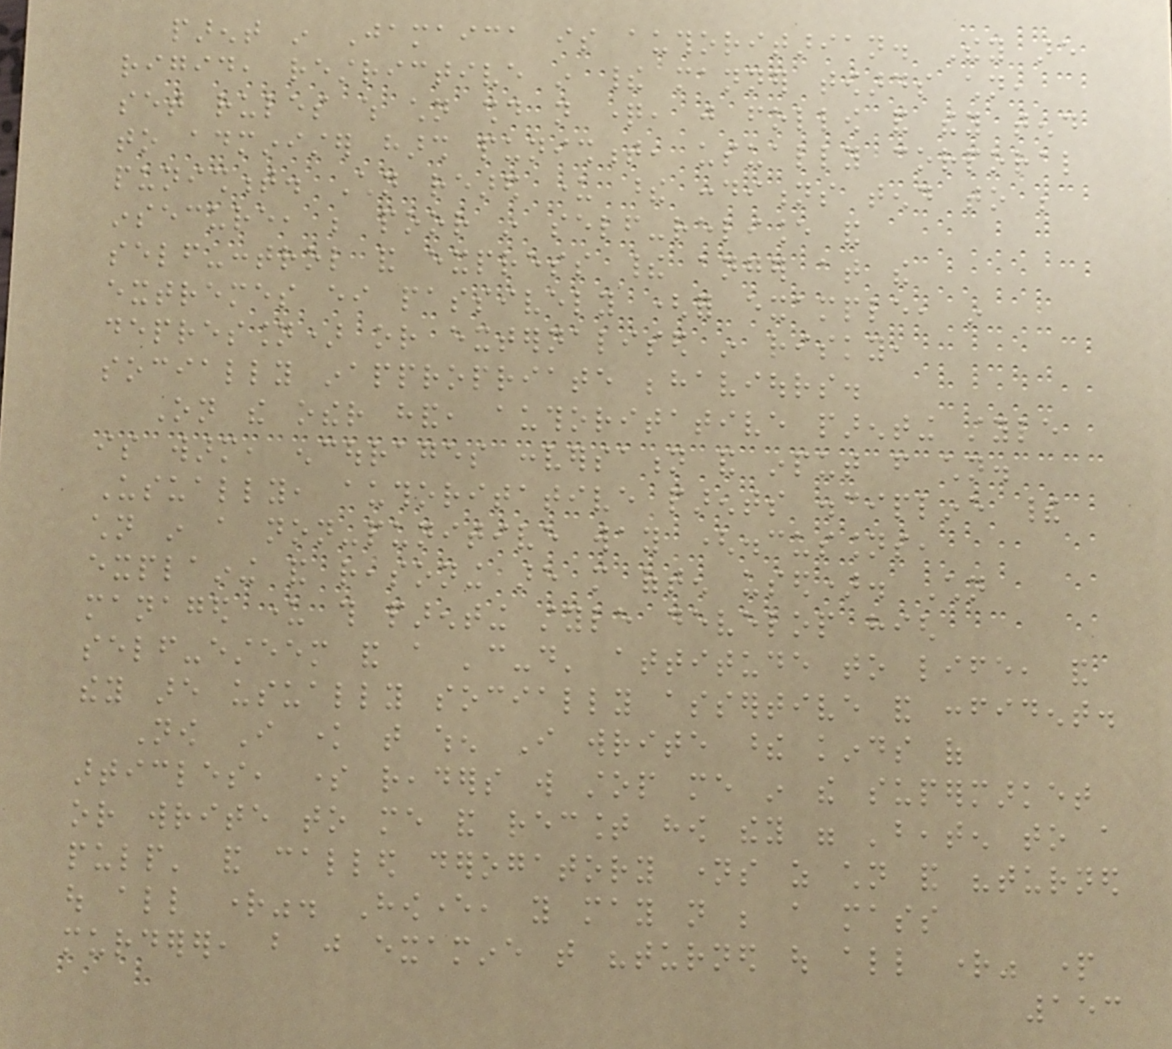parent in Jamaica is authoritarian. They are
rigid, restrictive in their manner towards children,
set rules which children should not question, just follow and they tend
to administer harsh punishment, usually corporal
punishment. Children reared under these conditions tend to be
insecure, be poor in self-reliance and
self-control and express their anger at the
extremes either passively (for example, in
depression) or externalised in risky,
socially inappropriate behaviours.
On the other hand, authoritative parenting style
is warm, encourages conversation and input from children.
Usually, authoritative parents discipline their
children in a non-punitive way (discussions,
explaining and reasoning are more often used). Children
managed under this parenting style develop high
self-esteem and a 'can-do' attitude to life, and
they are usually socially assertive and confident.
Now I know that when I write these kinds of
articles, some readers will stop me in the supermarket
or write to me and recount how they were 'beaten to a
pulp' and called derogatory names as children and "turned
out all right". However, you may not be a mass
murderer, but just examine that "turned out all right" part
153
